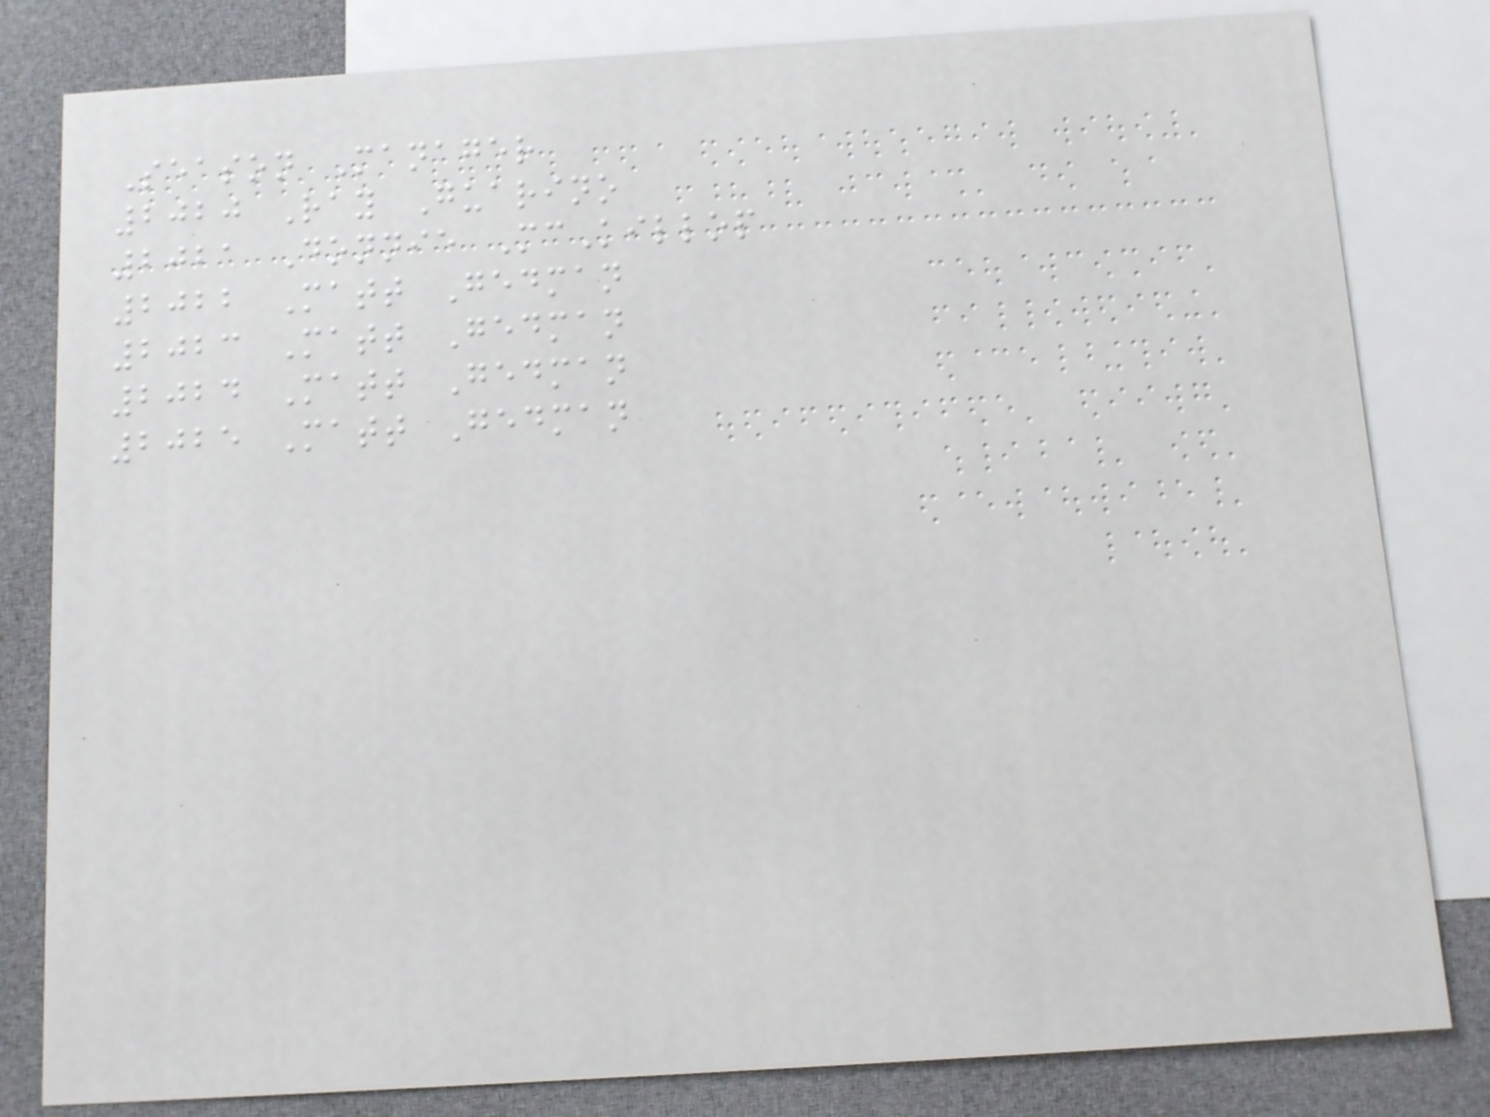Season Manager
2020 Ray Guarino
2021 Donnie McKillop
2022 Matt Gedman
2023 Matt Gedman
2024 Matt Gedman
2025 Matt Gedman
